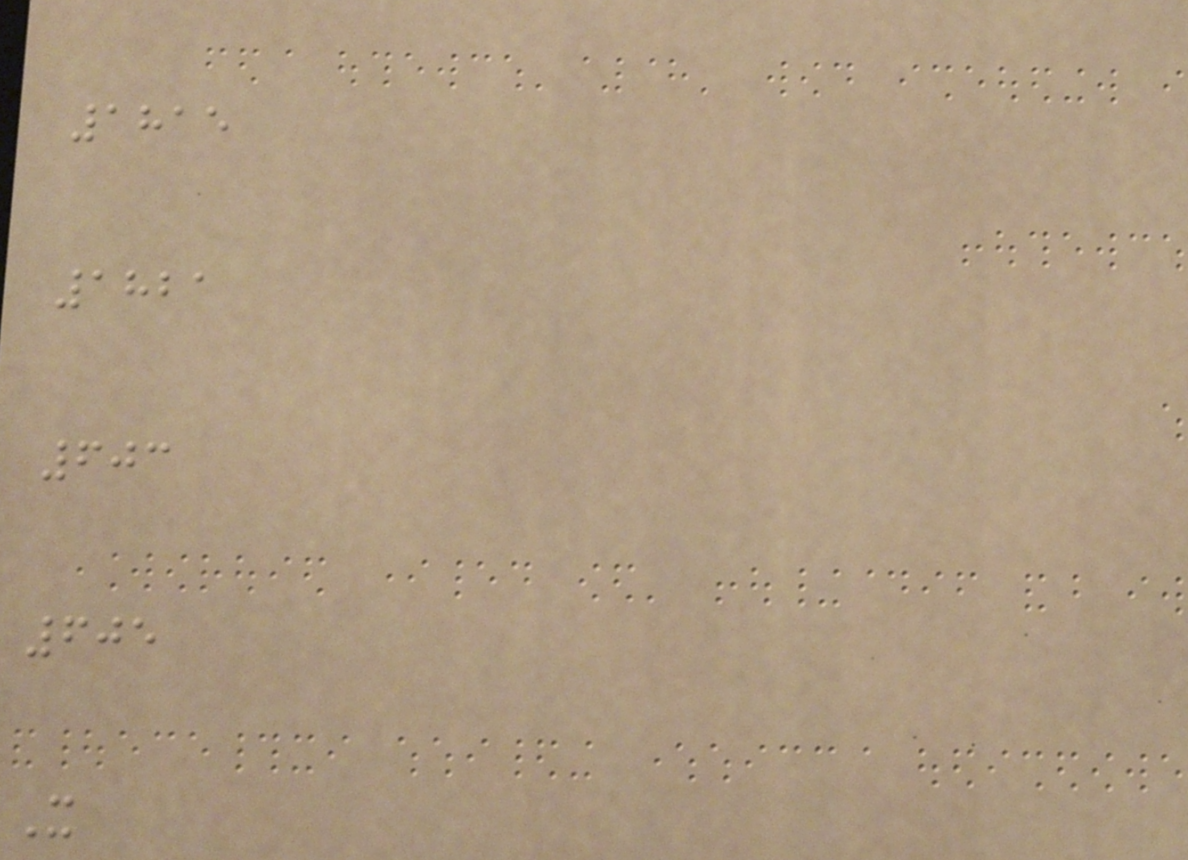1815
1821
603
605
X
